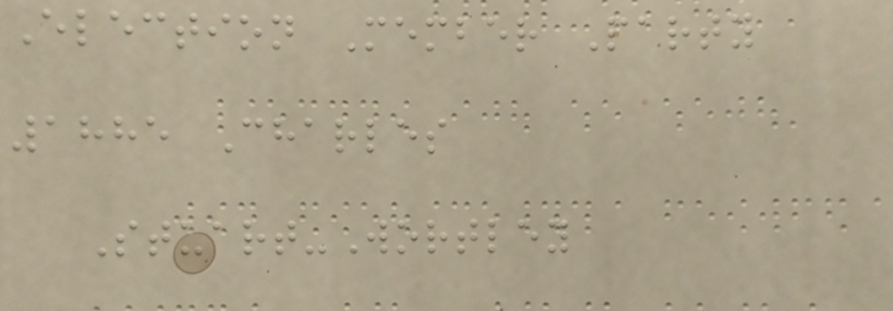Election Member Party
1885 Charles
Stuart-Wortley
